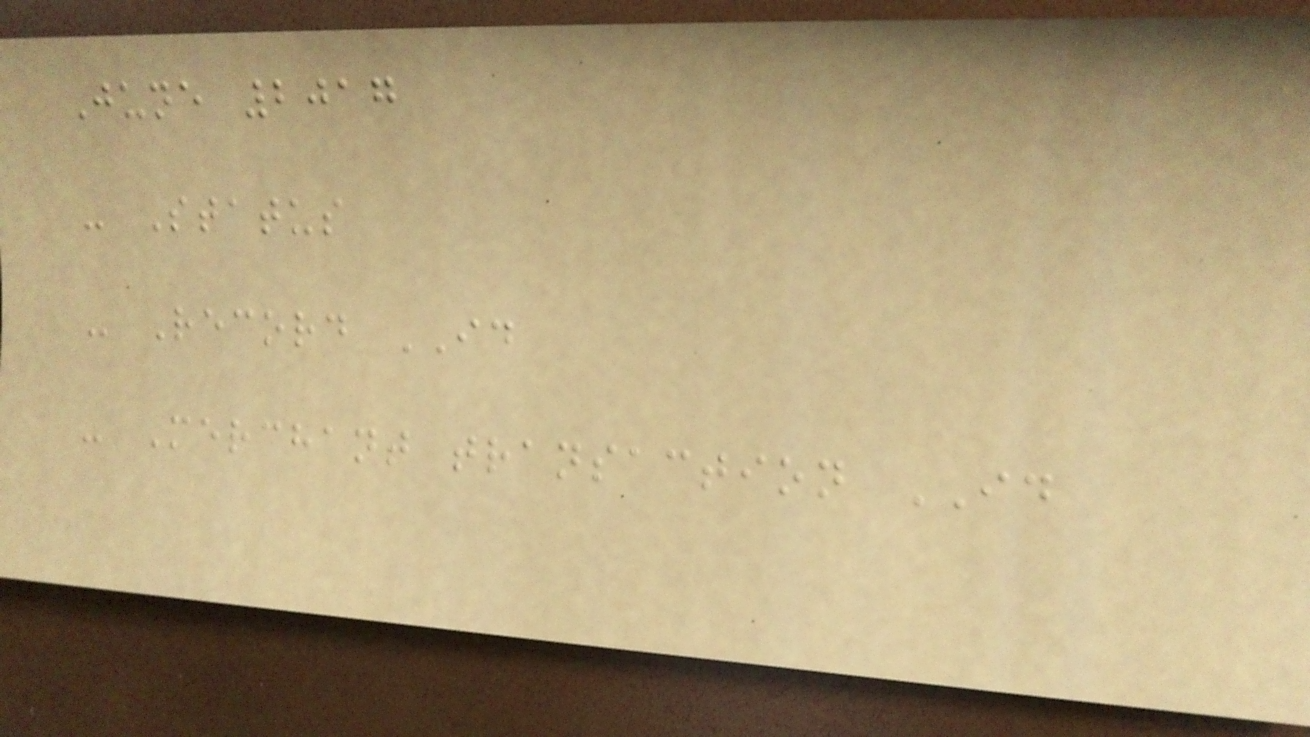June 2017
- Status
- Record ID
- Merchant transaction ID
